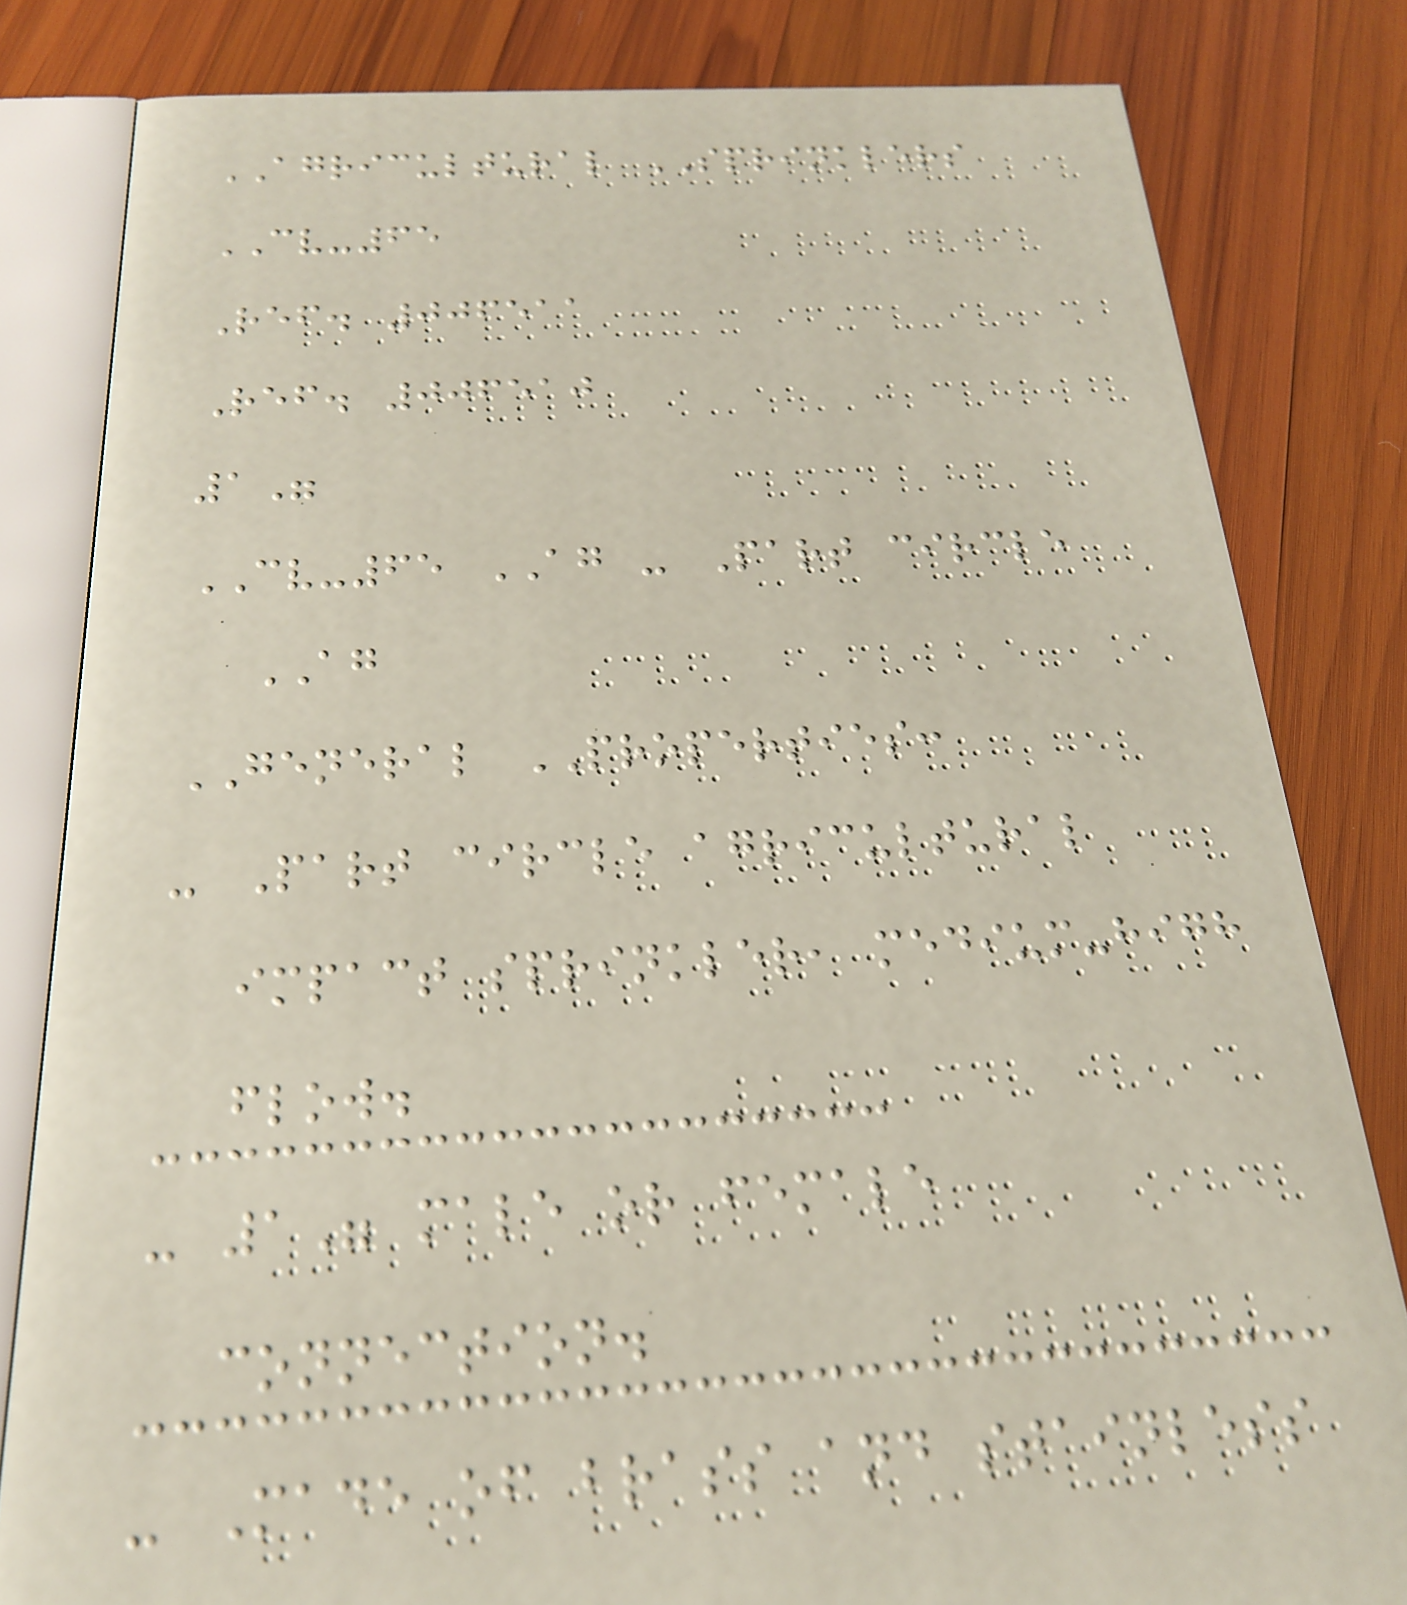AGRICULTURAL SPRINKLERS
CV-65
Ref. 006511
Ref. 006510
1"
CV-65 AG - Part circle
AG
GENERAL PROPERTIES:
- Part circle agricultural
impact sprinkler, medium-high
flow.
- 1" male or female
connection.
- Made of brass and stainless
